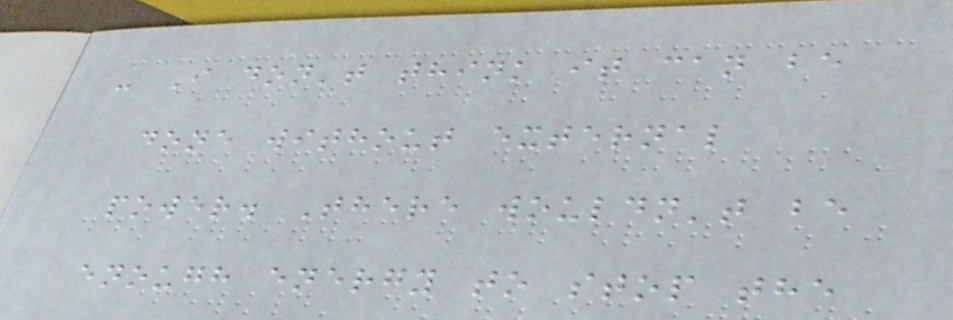- I don't think it can be
done without external
power. There wouldn't be
enough energy to stop the
